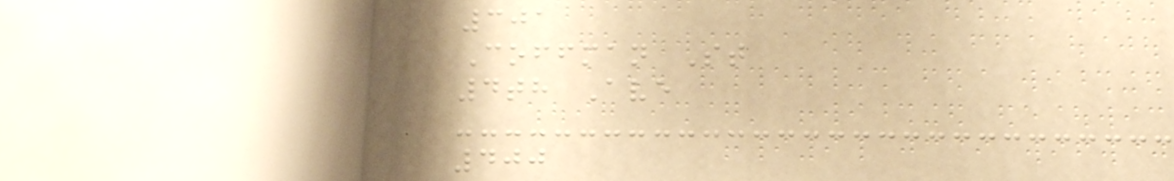301
Coffman St
4th Ave
400
